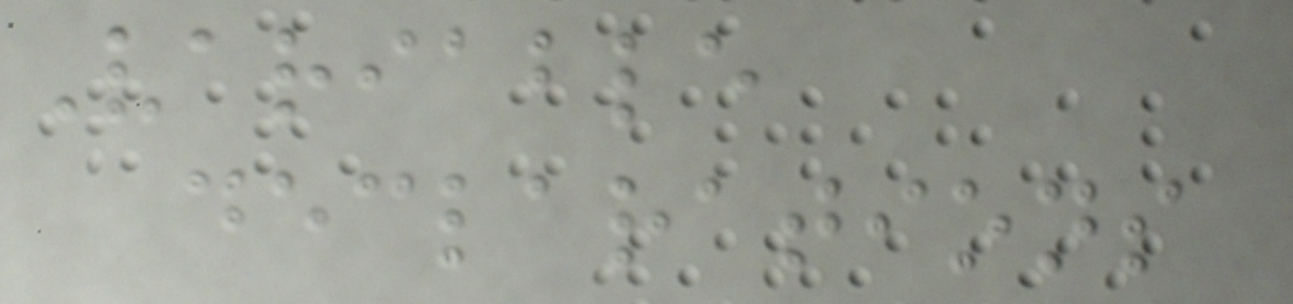Variable
declarations
